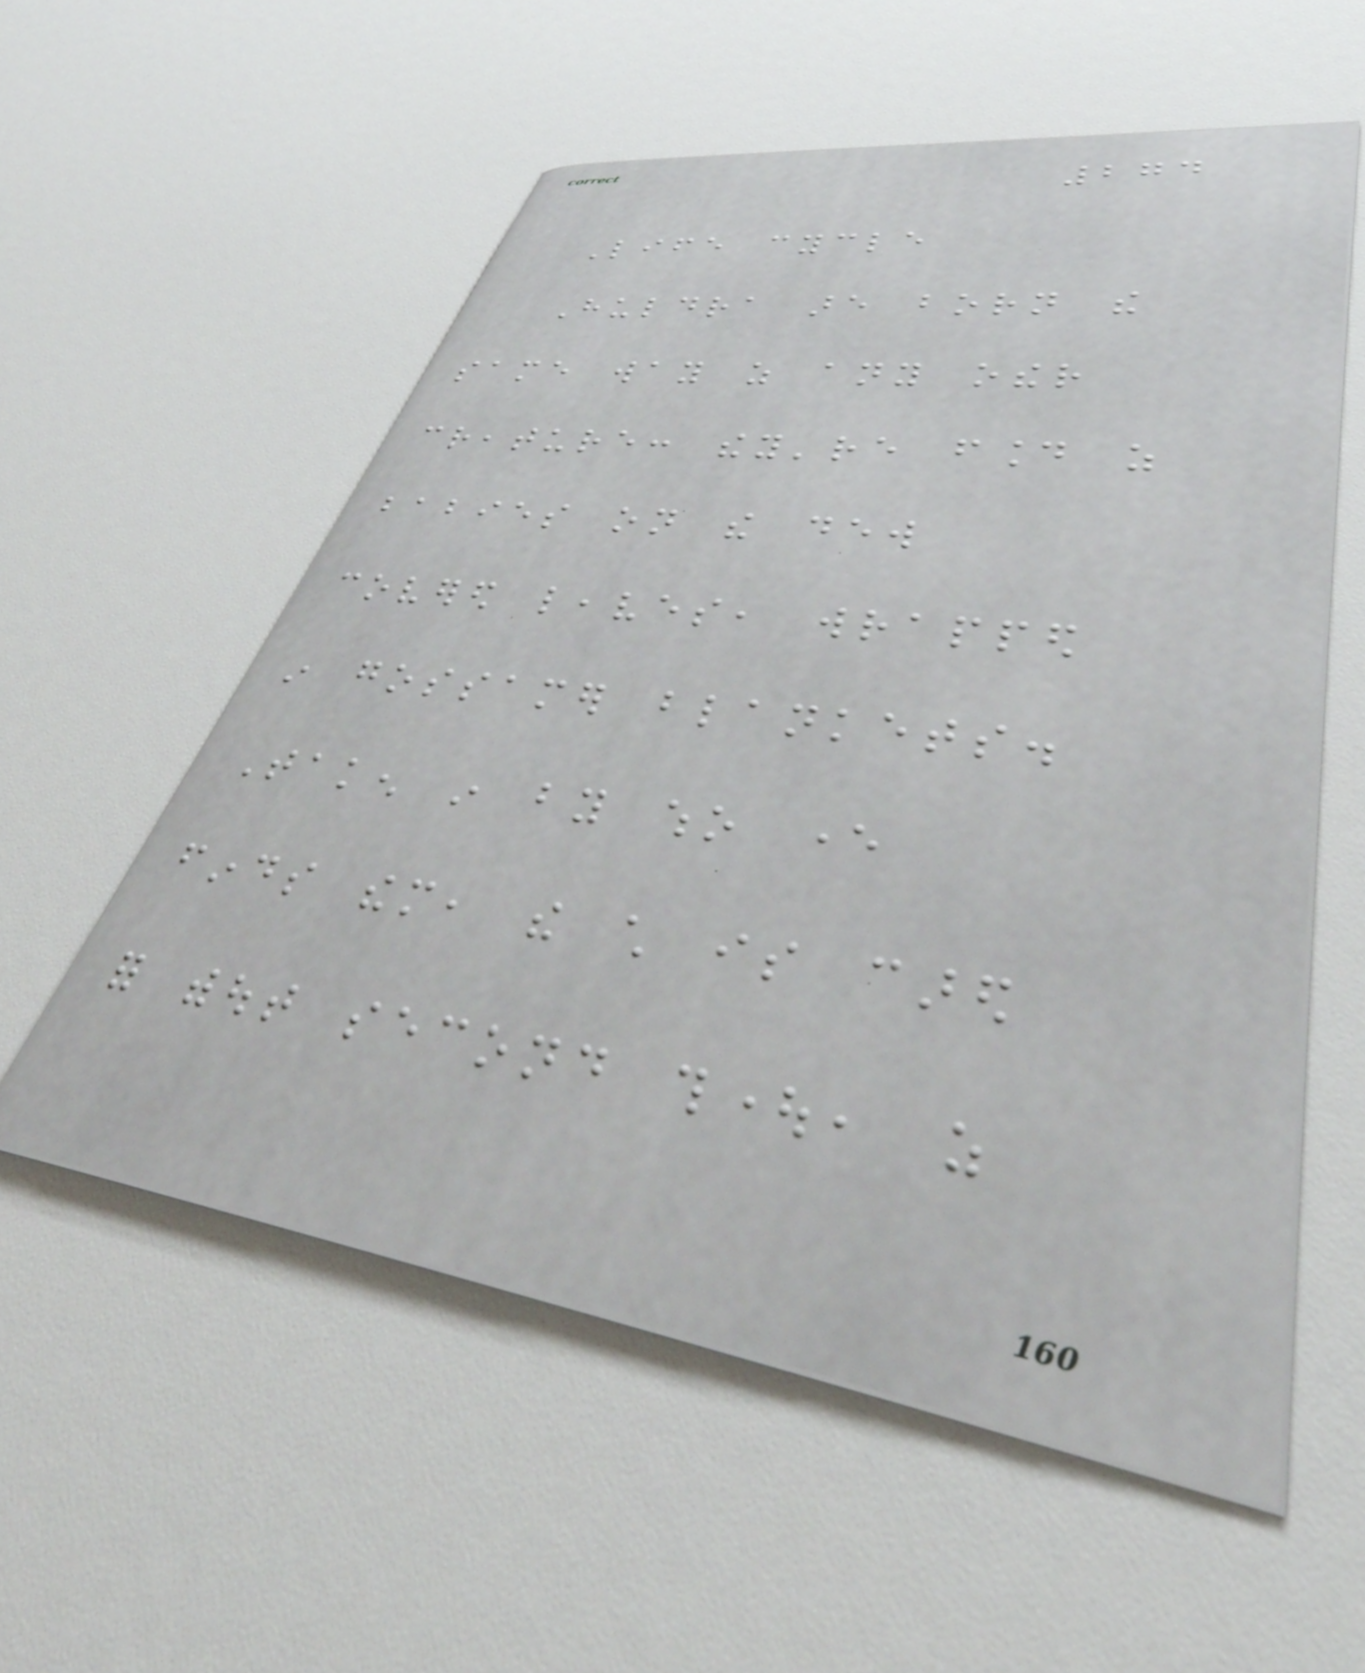274
Life cycle
Huldra are born the
same way as any other
creature: they're found as
babies on the dew
covered leaves, wrapped
in gossamer blankets.
Taken in by who ever
finds them, the child is cared
for without second thought, as
